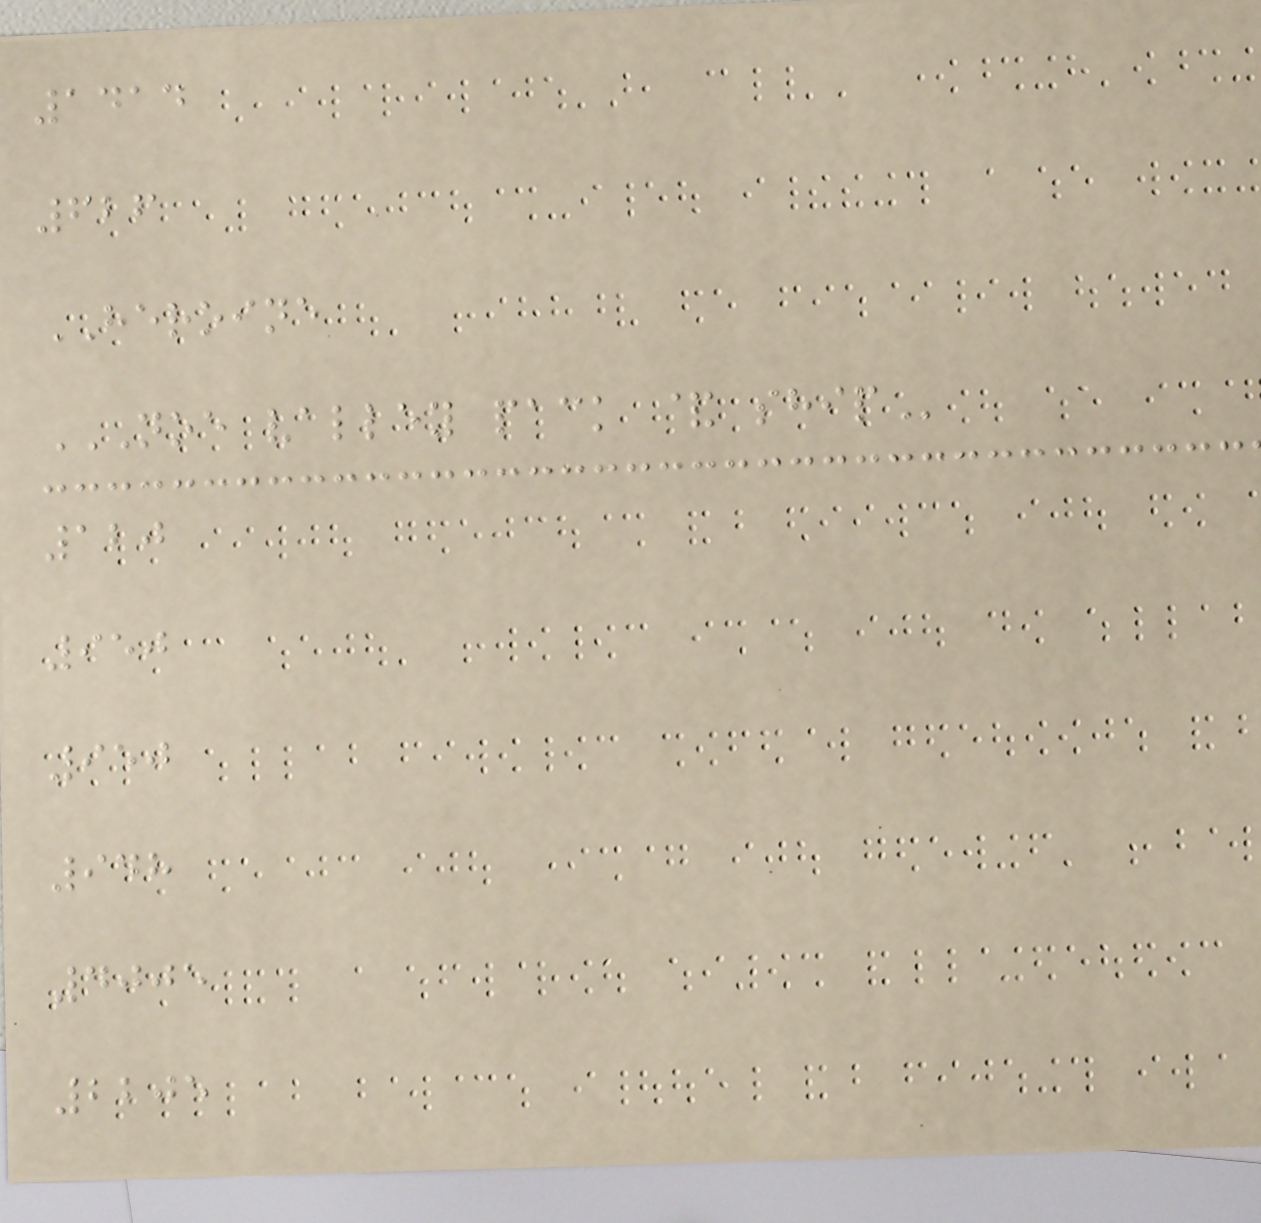1414
626
HEROINE
NOE VALLEY PACK & SHIP
120
950
950
948
4005
2205
